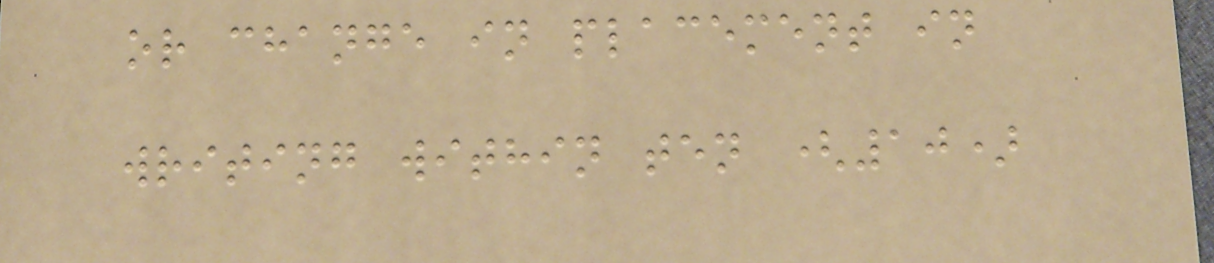or change in placement in
writing within ten (10)
